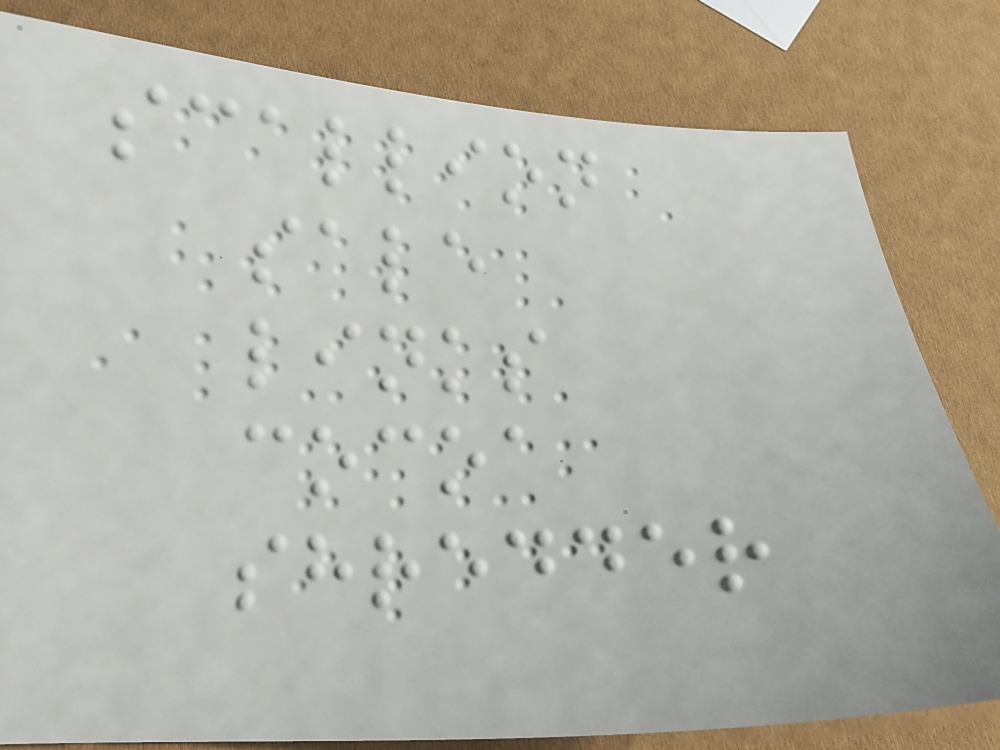scallion
sale
links
cocoa
shredder
